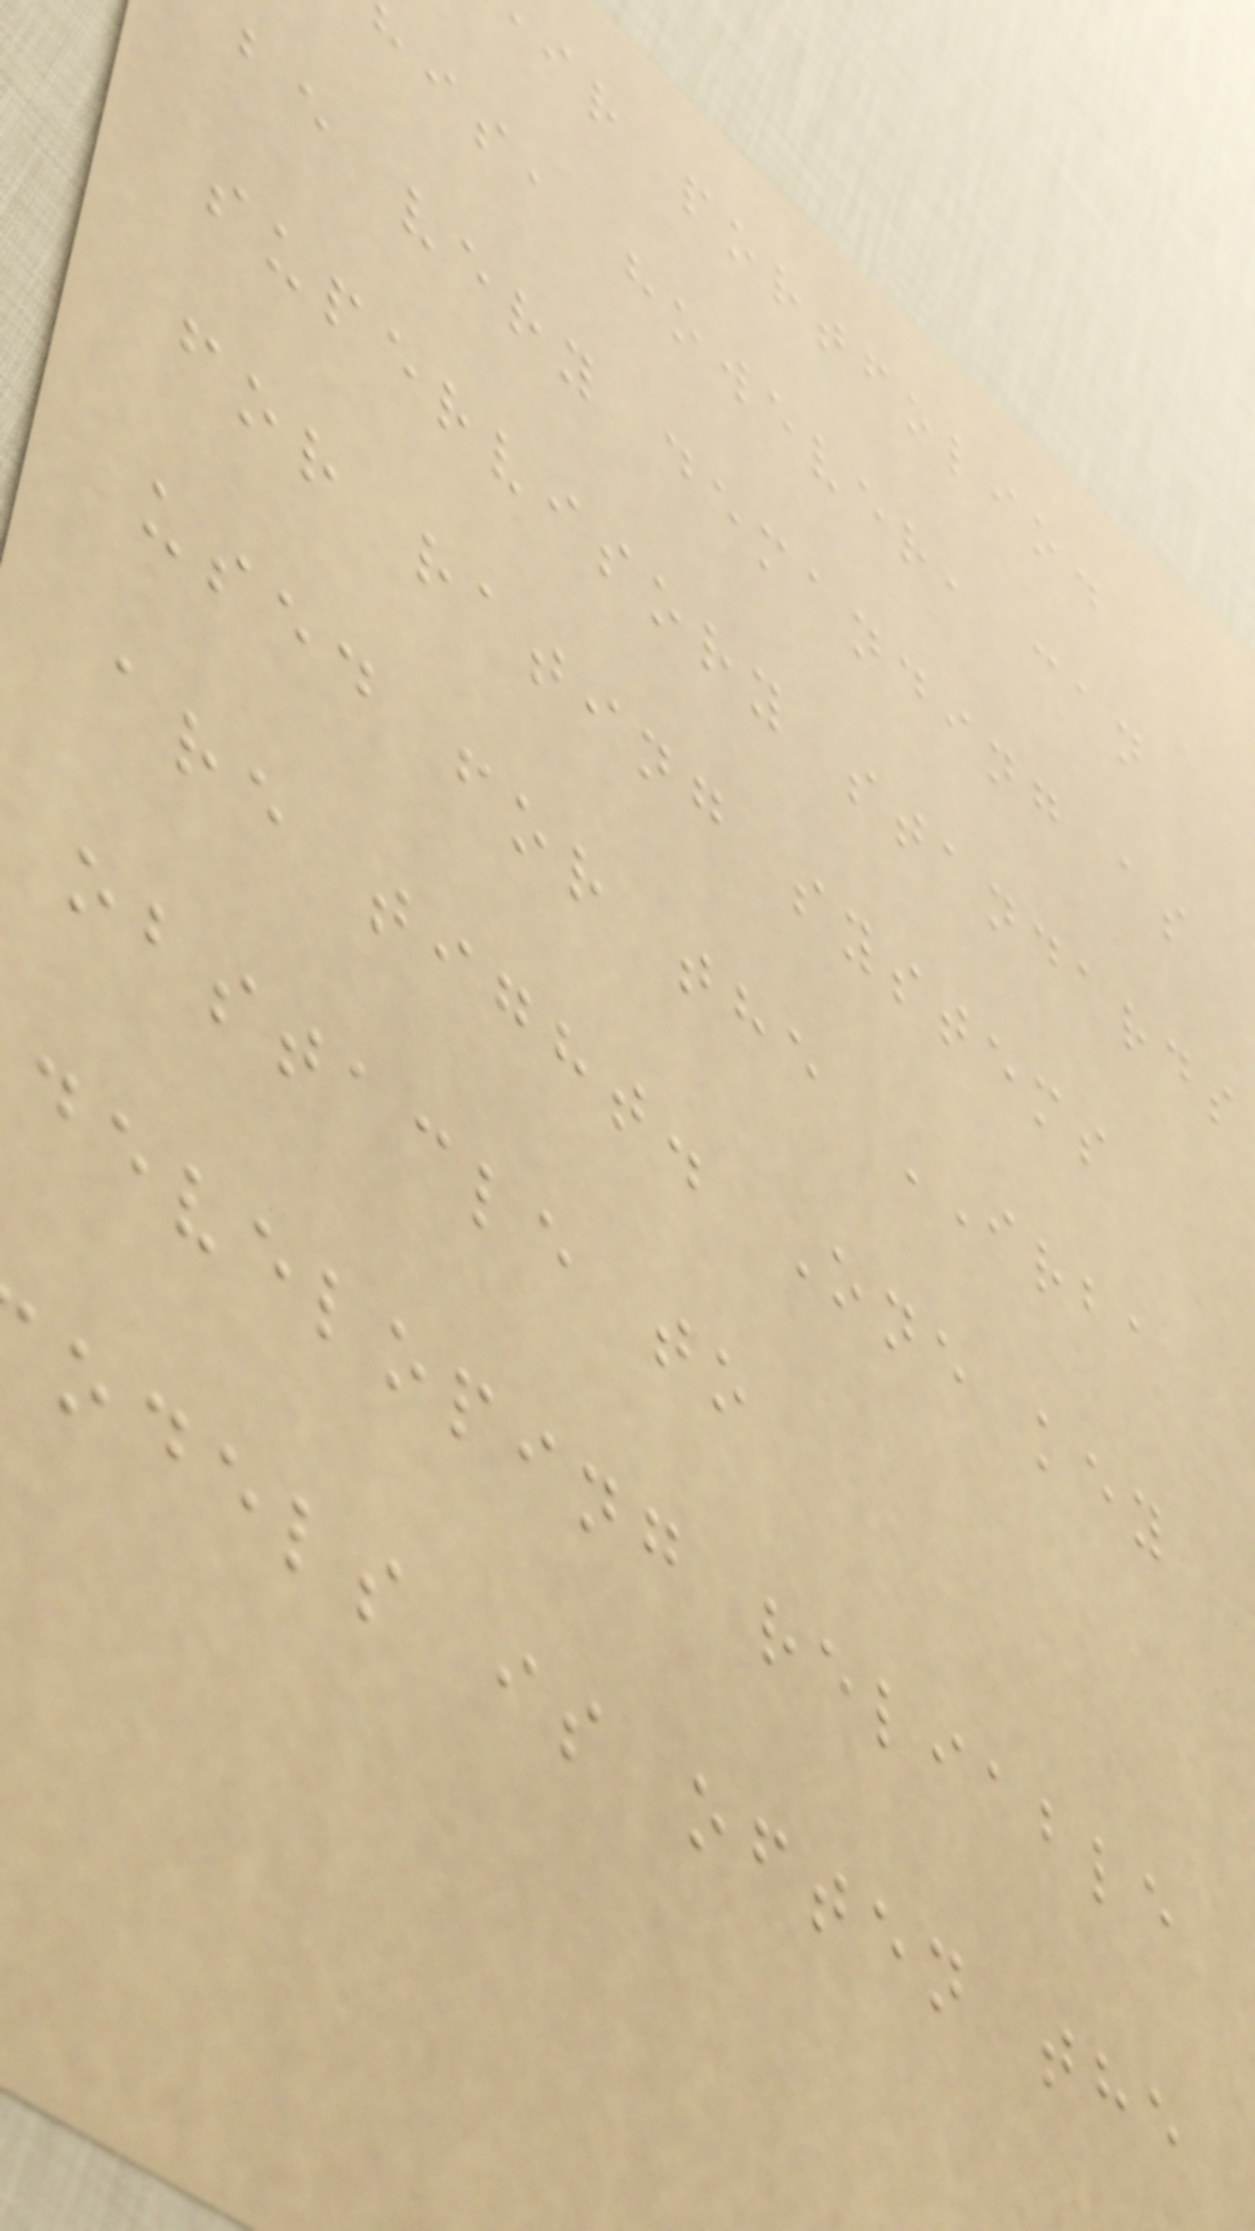ir portfolio.
is, however, can
be very demanding as
supervisory standards
for rating systems
used for the IRBA
are tight. One key
obstacle to
developing reliable
odels is often the
